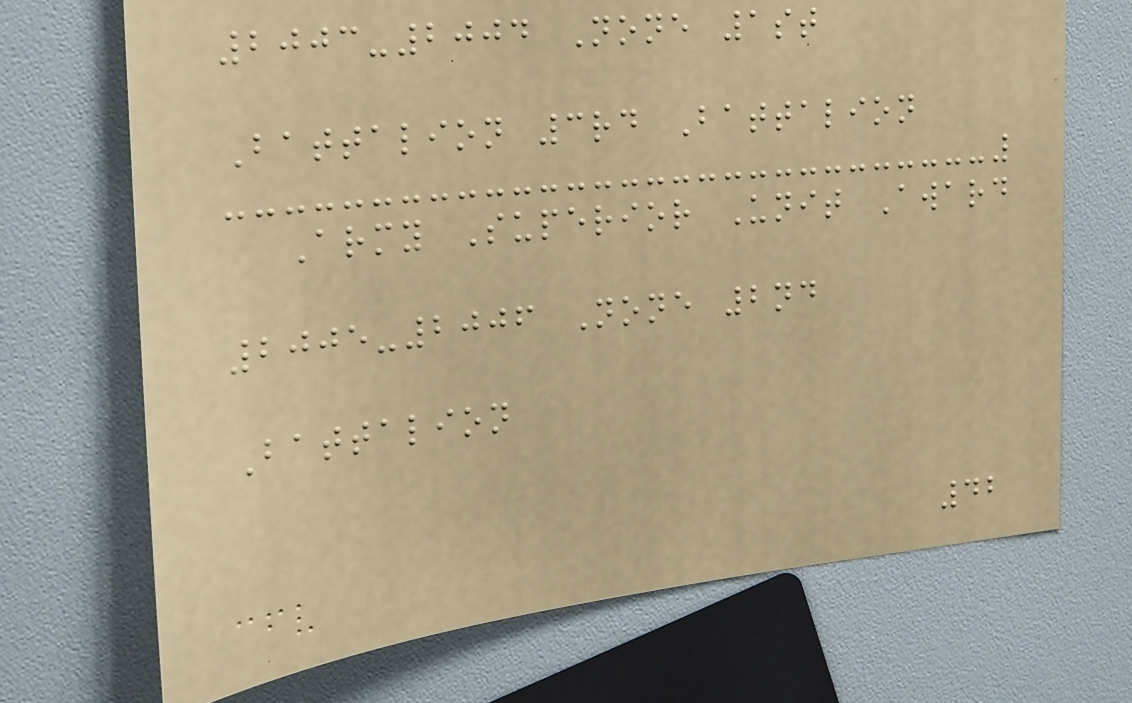2003-2004 None 1st
Battalion 3rd Battalion
Army Superior Unit Award
2005-2006 None 2nd
Battalion
42
